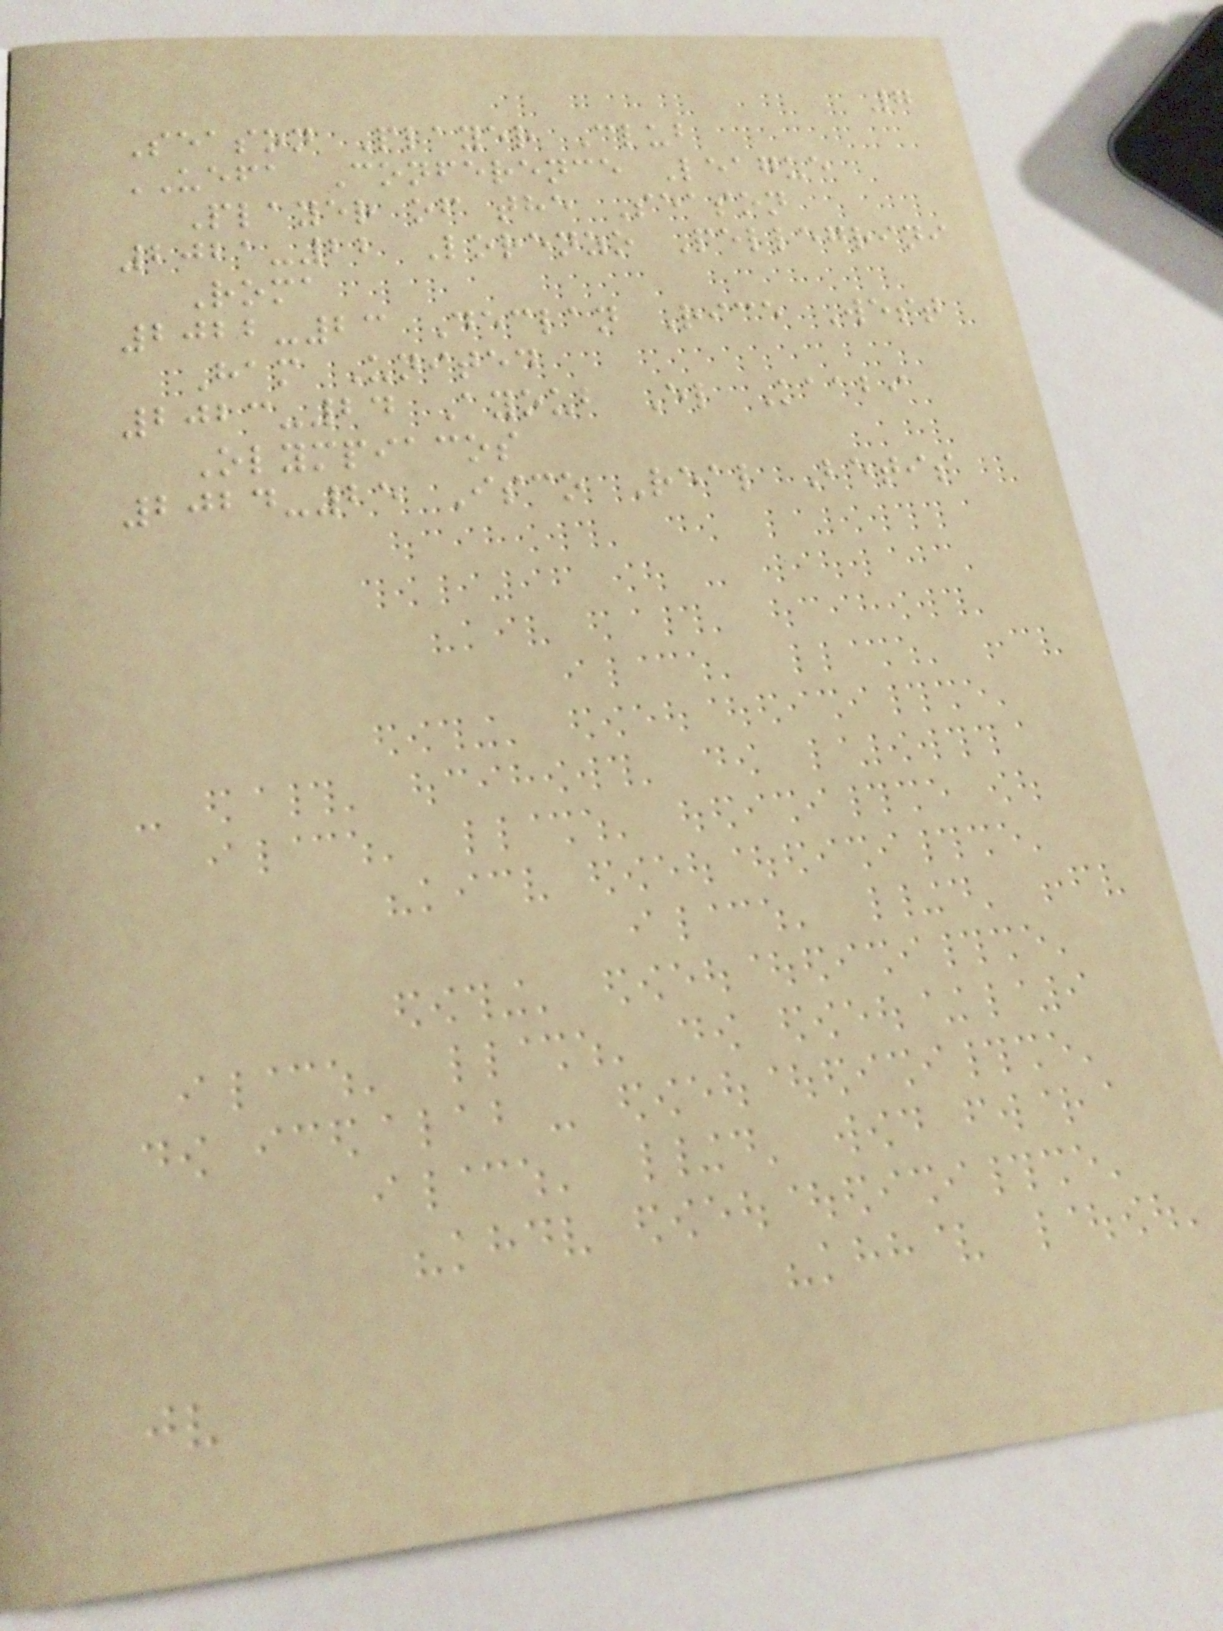7
Season Player Club
UEFA Conference League
Player of the Season
2021-22 Lorenzo Pellegrini
Roma
2022-23 Declan Rice West
Ham United
2023-24 Ayoub El Kaabi
Olympiacos
2024-25 Isco Real Betis
